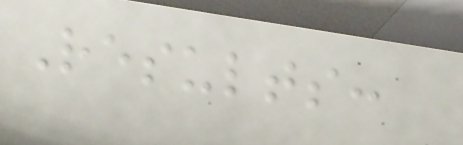Results:
